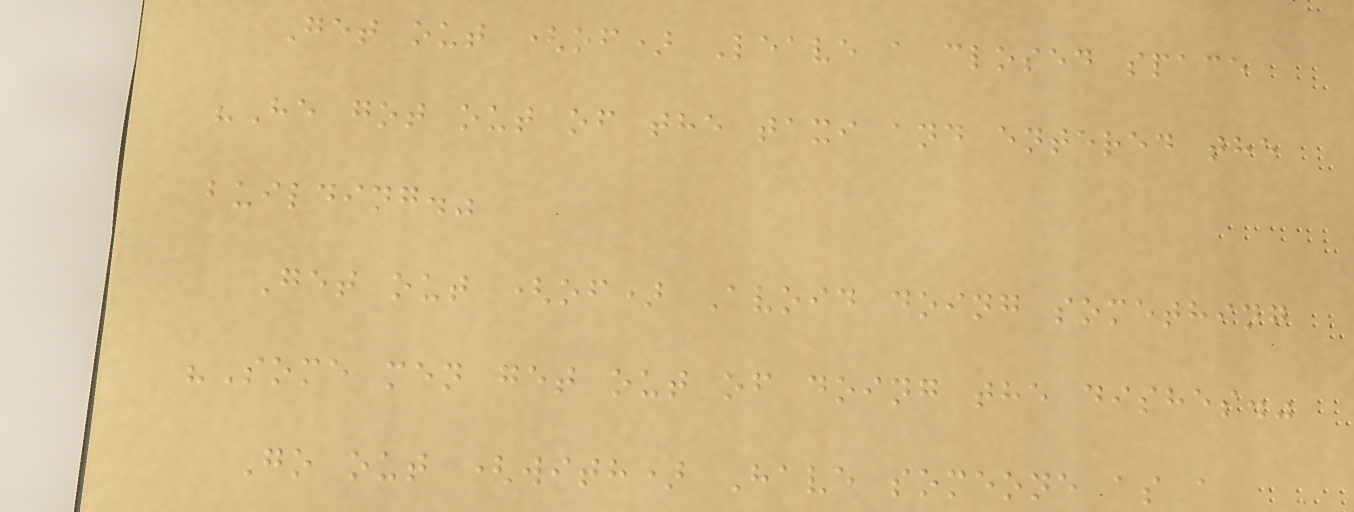Get out (of) Leave a closed space
"He got out of the taxi and entered the
building."
Get out (of) Avoid doing something
"Some men get out of doing the dishes."
Go out (with) Have someone as a
